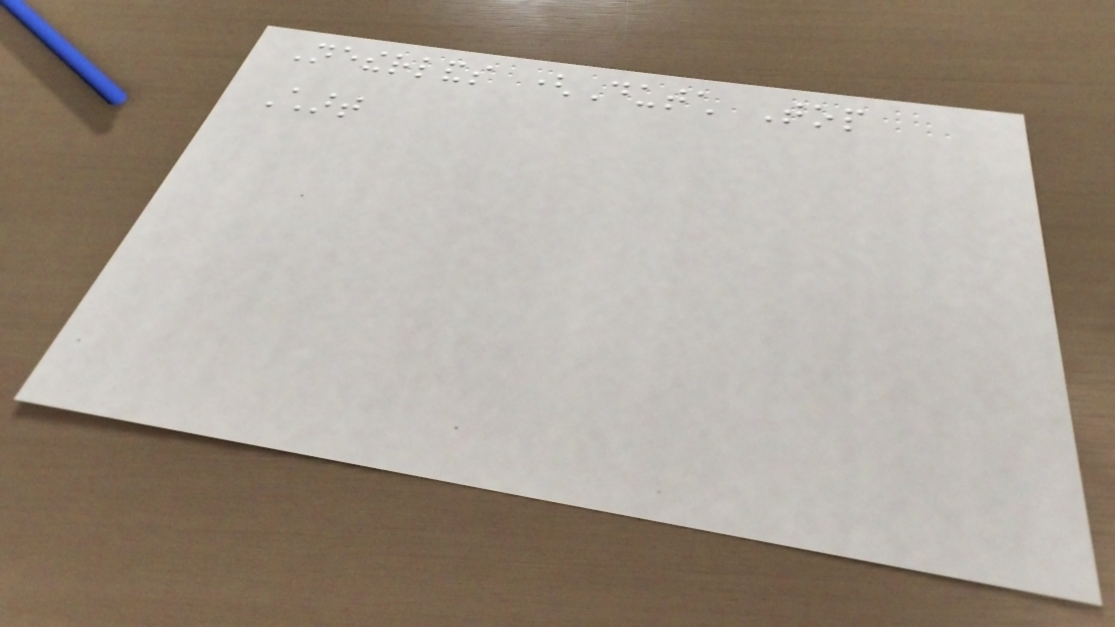Netherlands (Dutch Top
Chart
